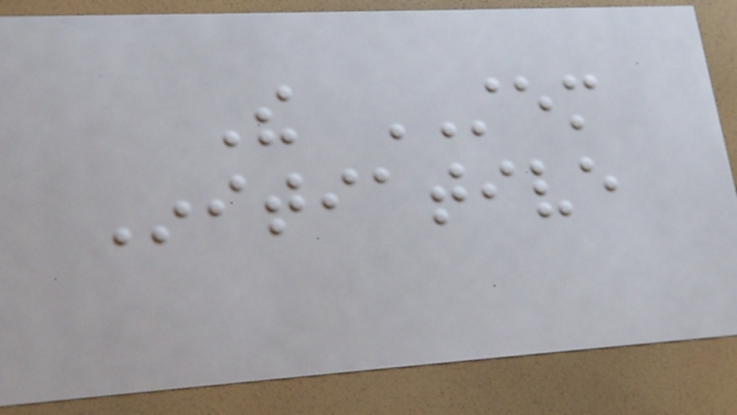The STEM
Initiative
